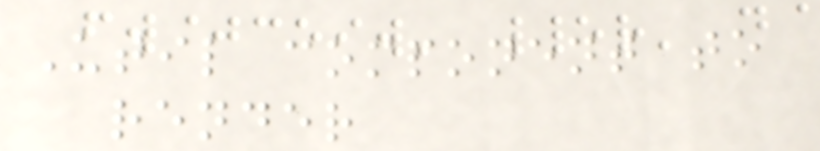Util component to
render
